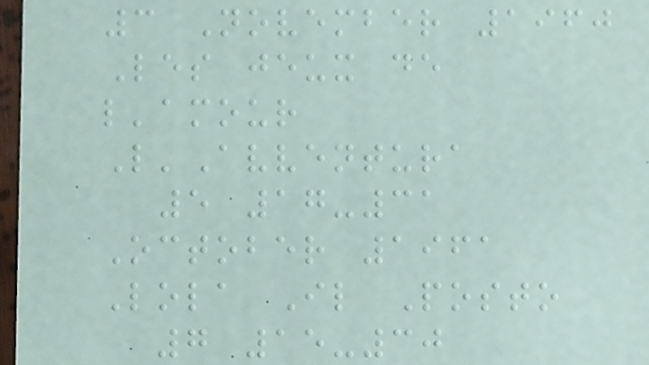3 November 1960
Les jeux de
l'amour
L'Avventura
5 17-31
October 1961
Lola Il Posto
7 15-30
